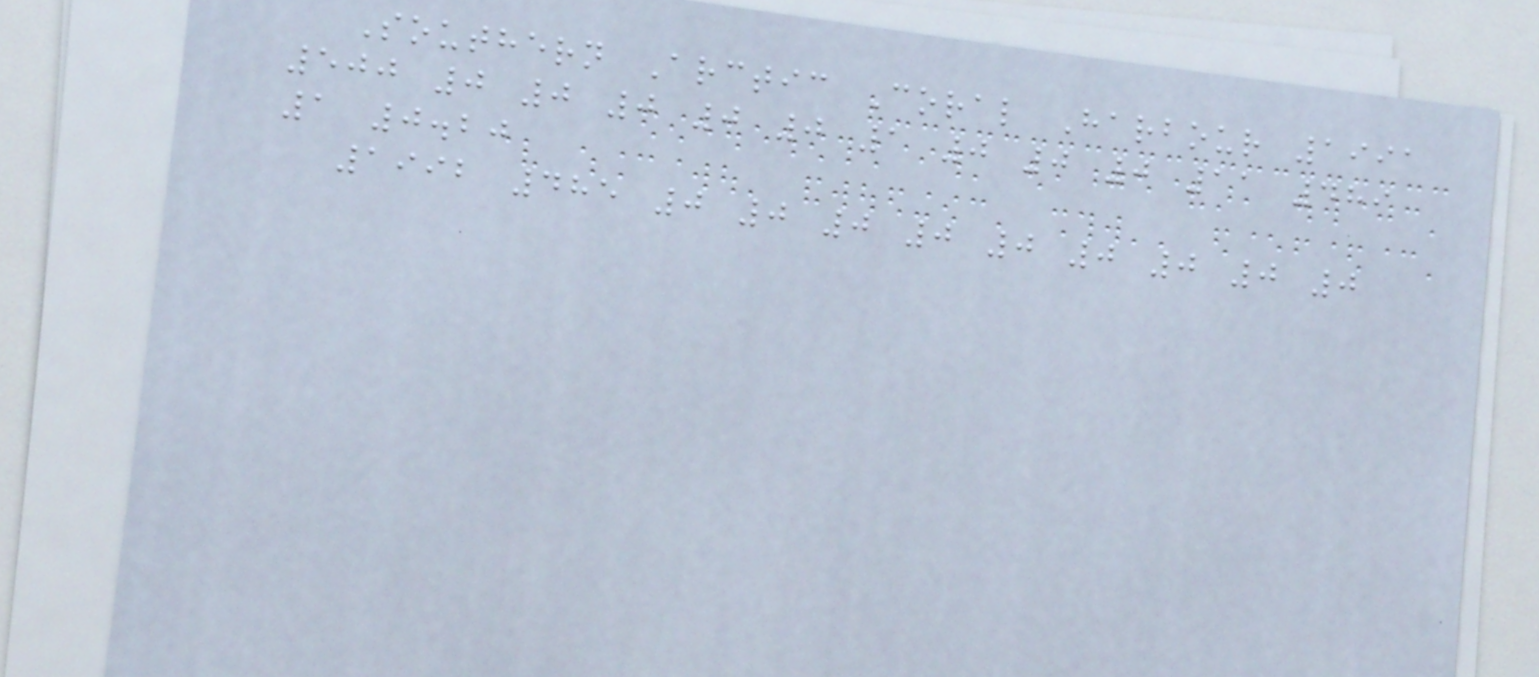Southern Arctic Coral Harbour 1991
500 0 0 0 0 0 1 0 0 0 11 489
1 0.20
1992 485 0 0 0 0 0 0 0 0 0
